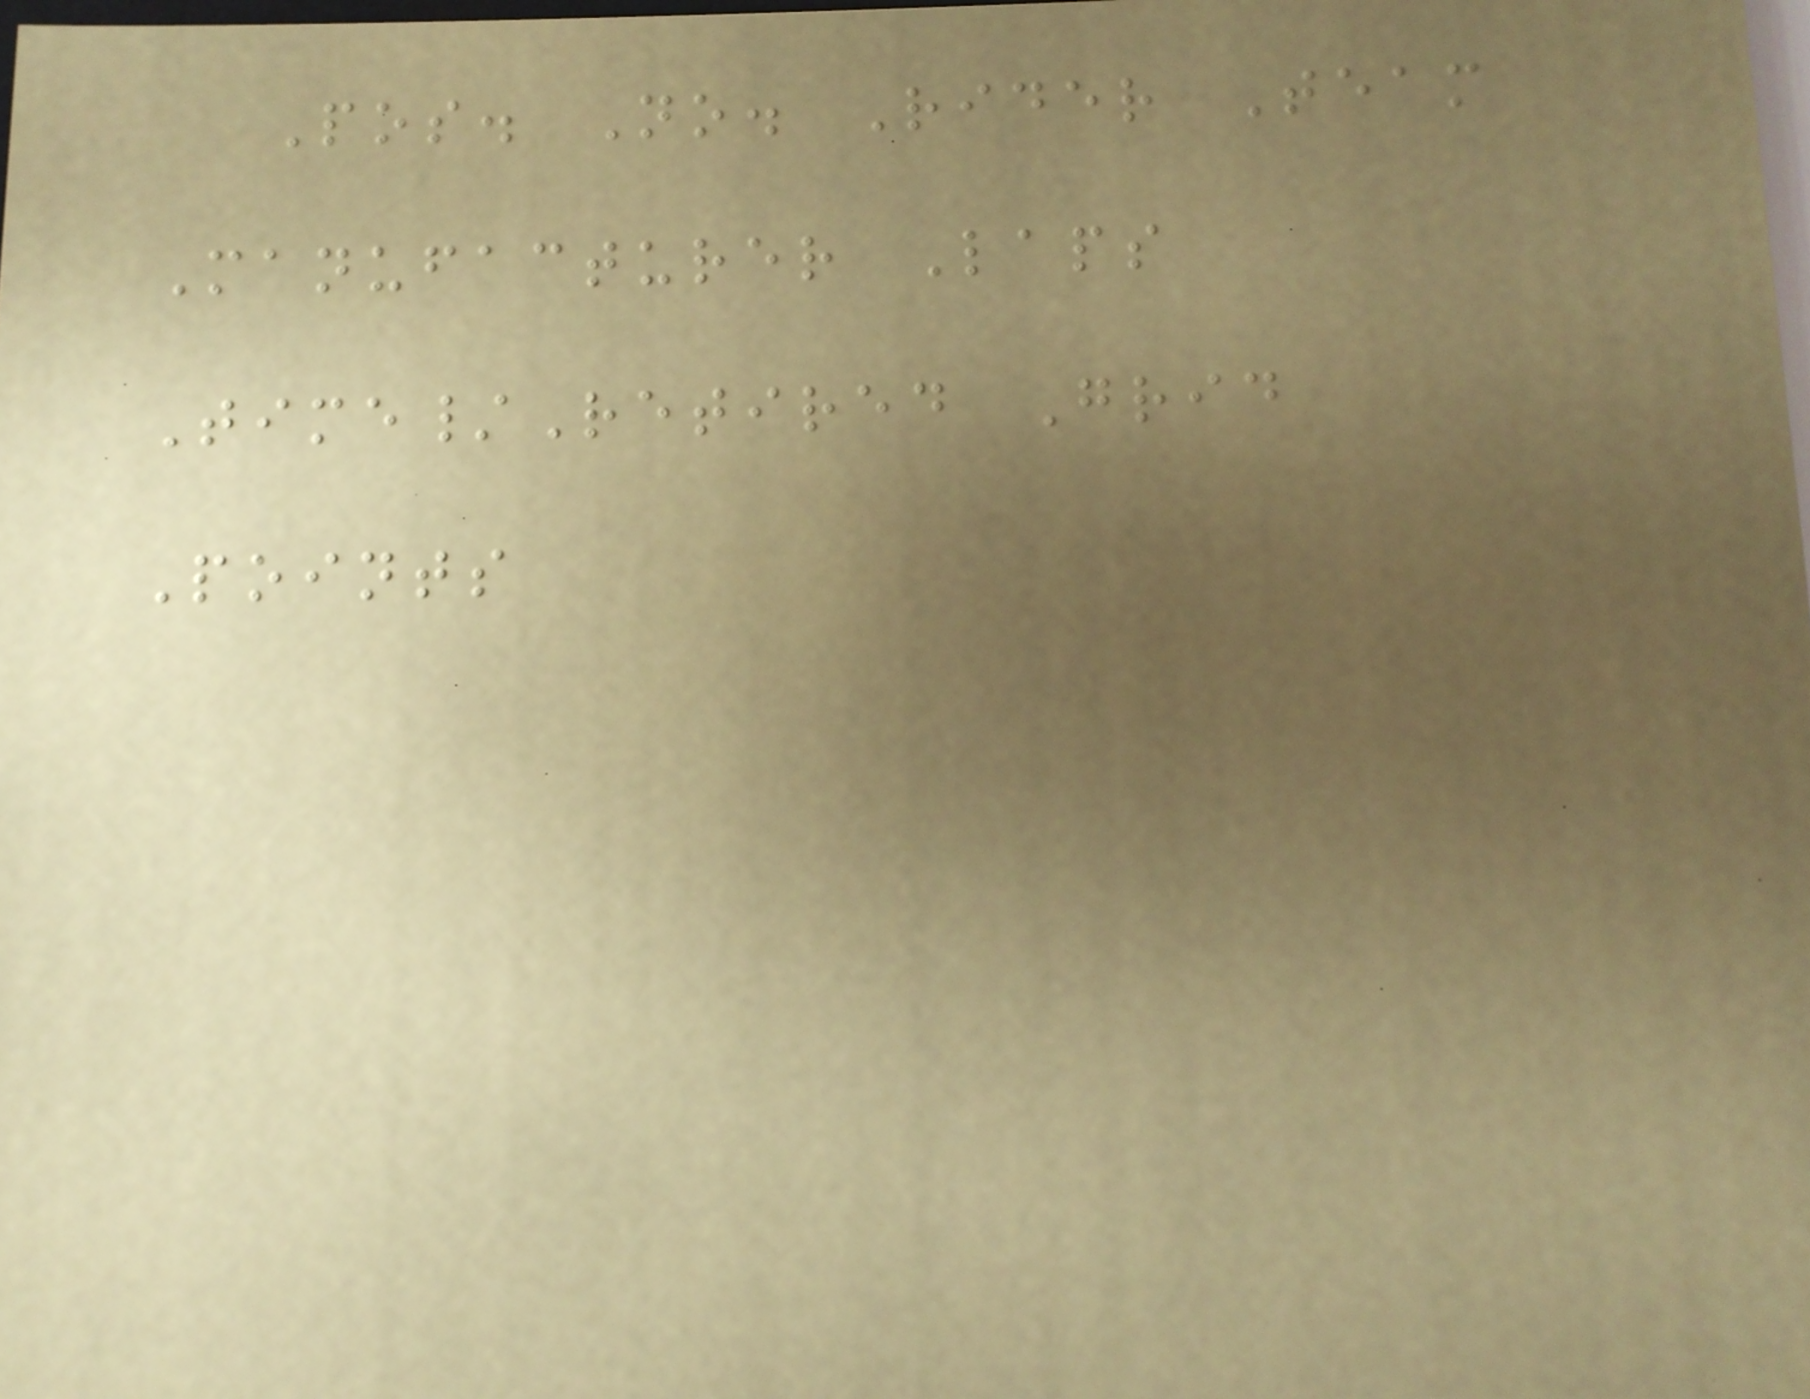Pos. No. Rider Team
Manufacturer Laps
Time/Retired Grid
Points
